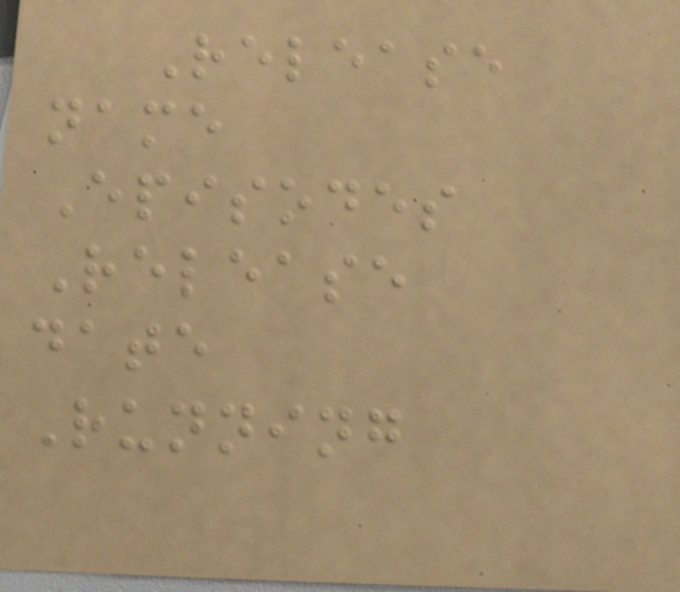Release
name
Episodes
Release
date
Running
